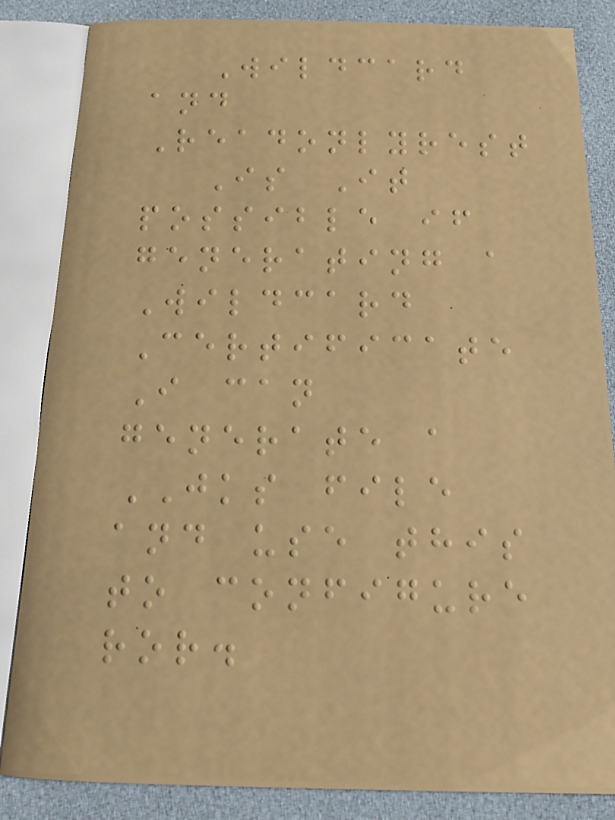Wildcard
and
Readonlyrest
Is It
possible if
generating a
Wildcard
Certificate
I can
generate a
JKS file
and use this
to configure
ror.
